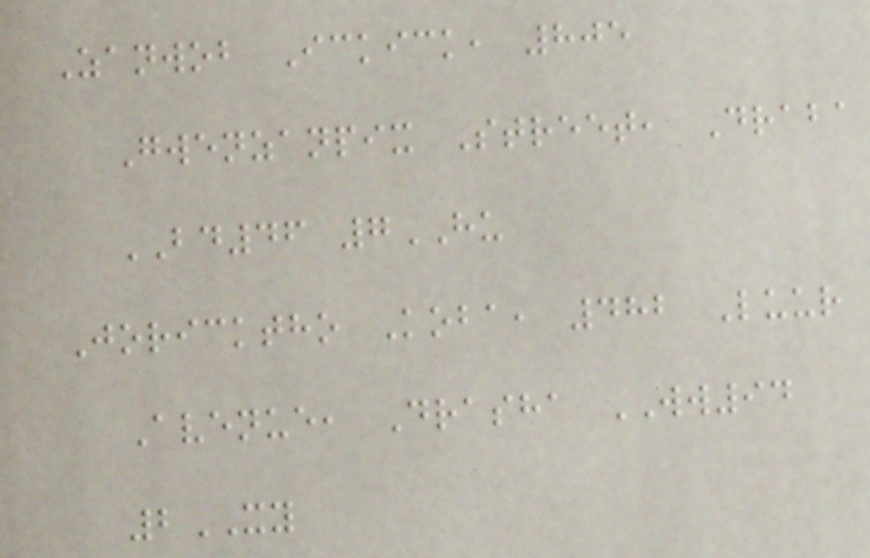Zanwob Ickick, 805
Gwenzanpix Street, Draba
BD46 7HU
Joricktho Koba, 482 Luur
Avenue, Drasha WW94
2XY
